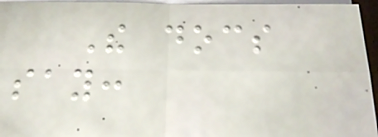The docs
say:
